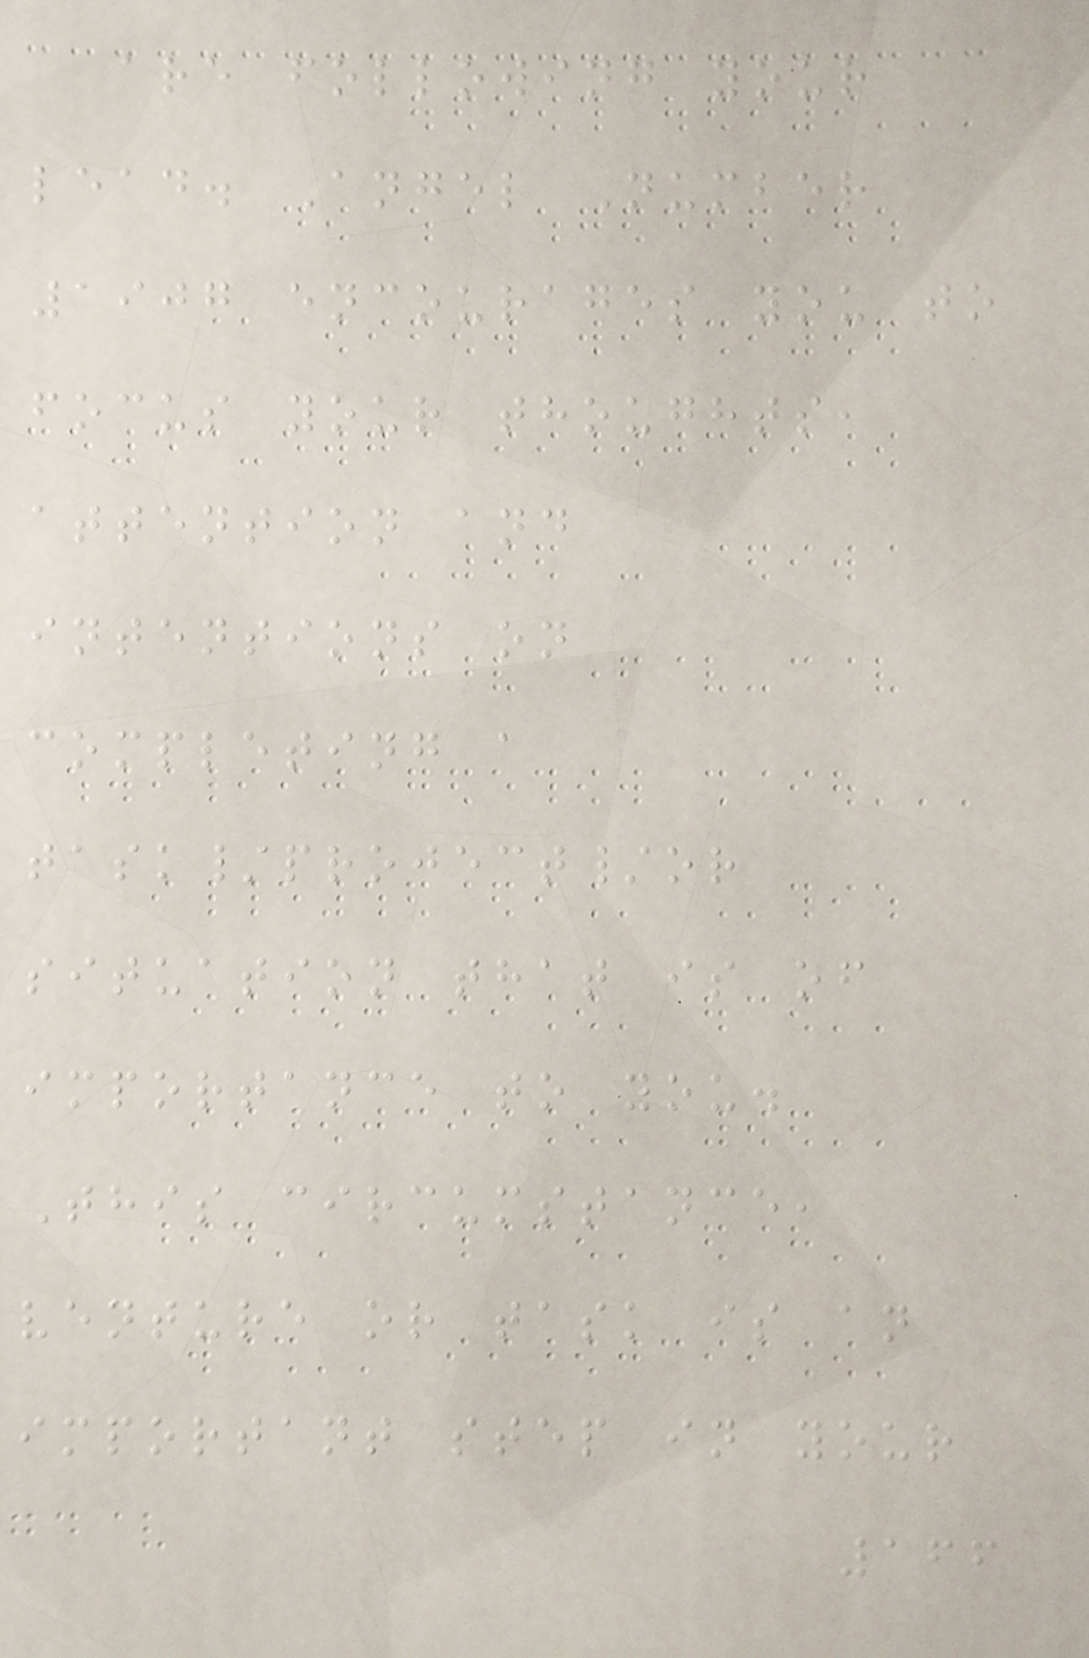are following your
lead. Angel Number
1907 encourages you to
focus your thoughts,
attention and
intentions on
completing a
task/project/or
situation that is of
importance to you.
This circumstance,
venture or task is an
important step in your
166
